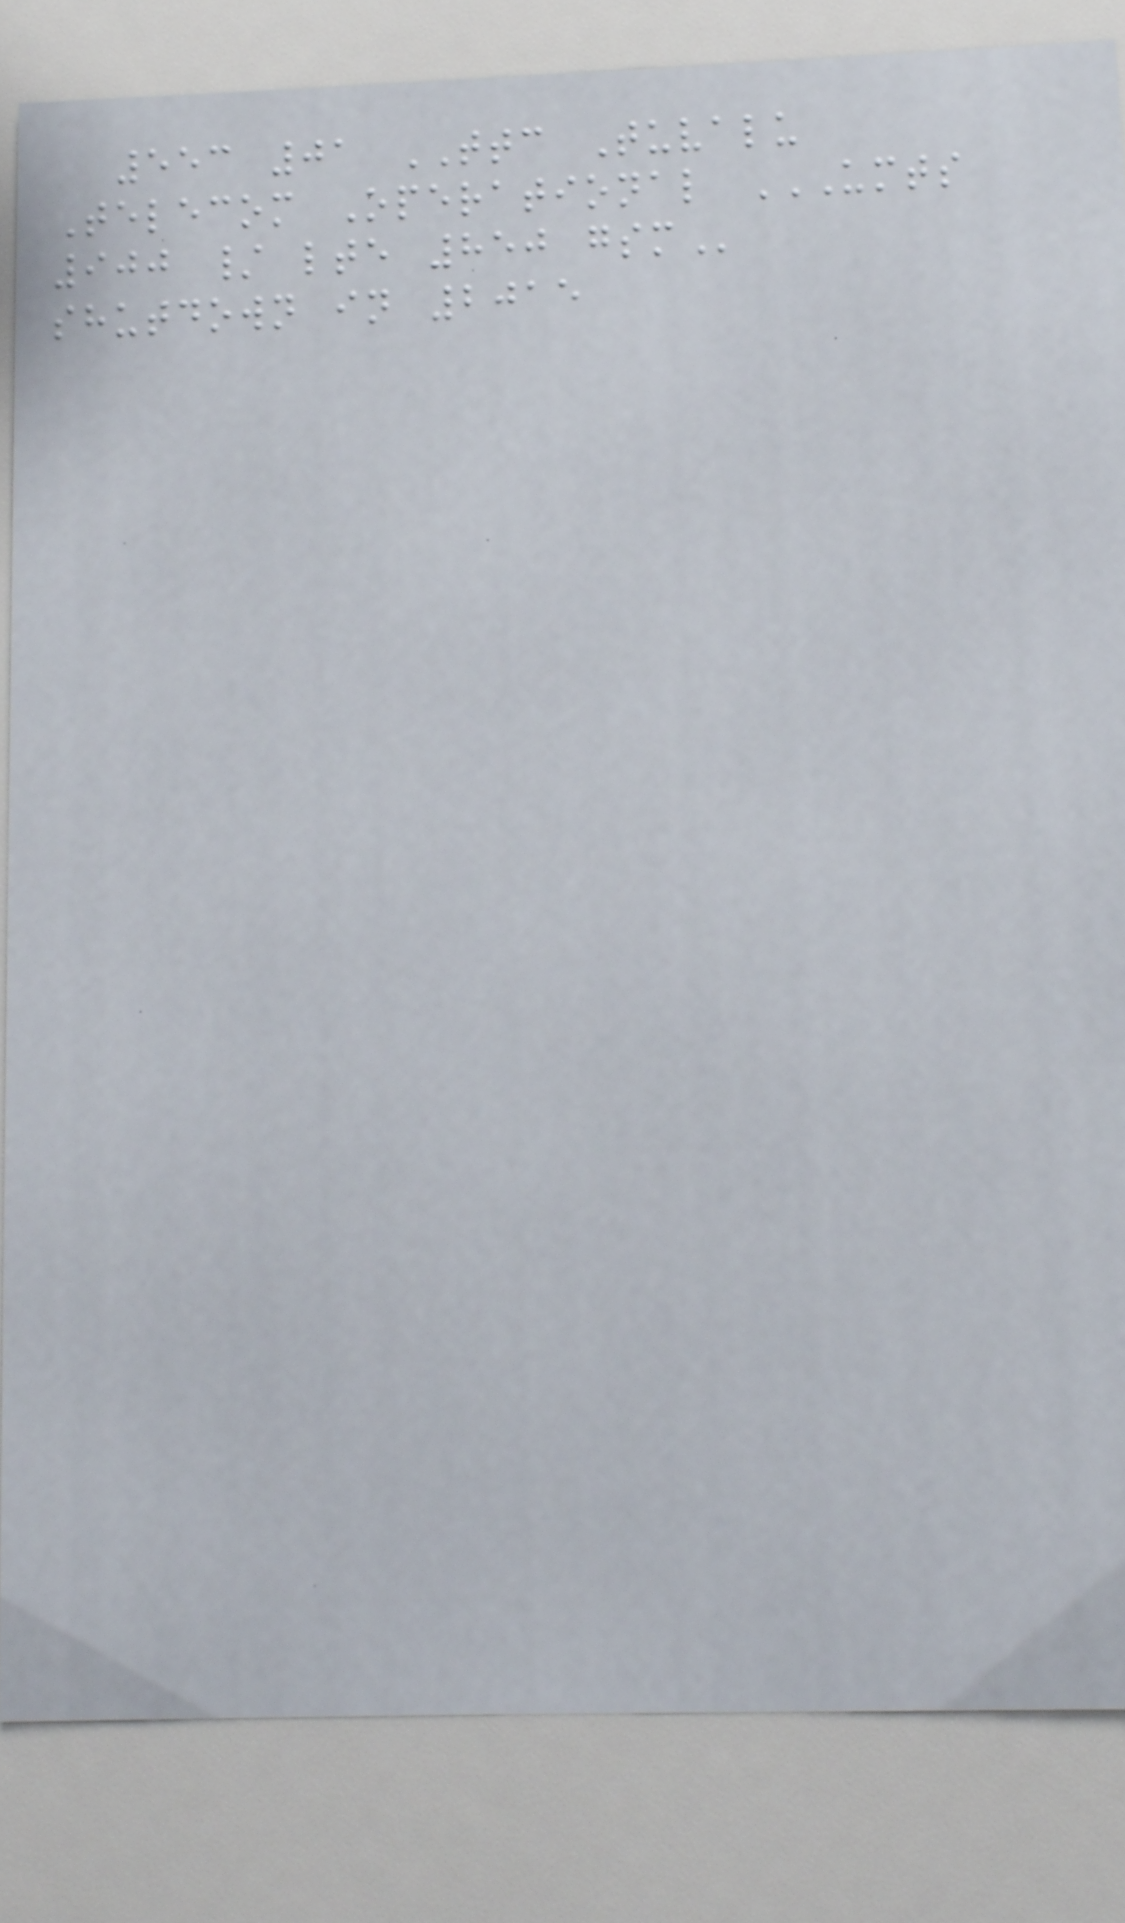553 01 TTC Tuvalu
Telecom Operational UMTS
900 / LTE 850 GSM
shutdown in 2015
